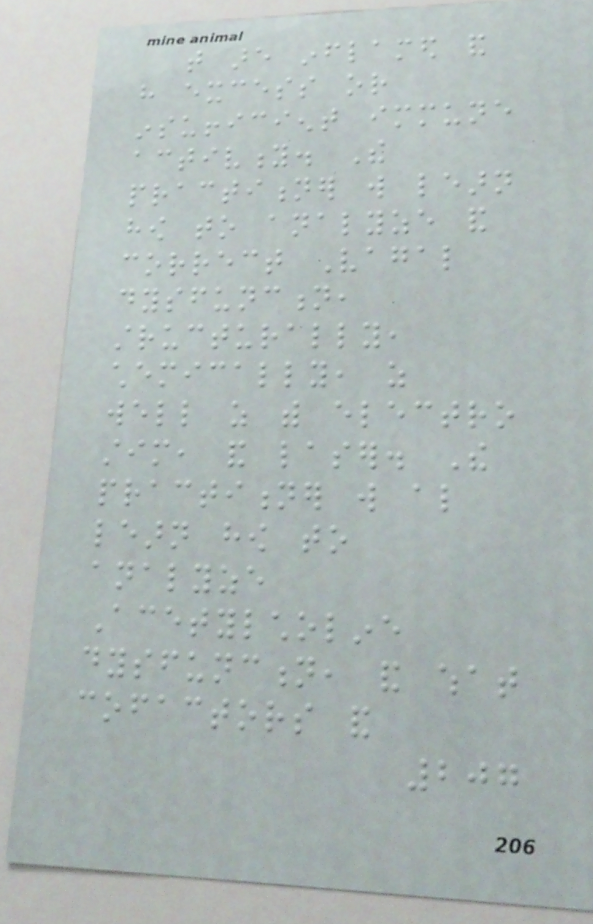that are inflamed and
have excess or
insufficient immune
activity. The
practitioner will learn
how to analyze and
correct Vagal
dysfunction,
structurally,
chemically, as
well as with electro
stim, and laser. The
practitioner will also
learn how to
analyze
Acetylcholine
dysfunction, and what
cofactors and
207
